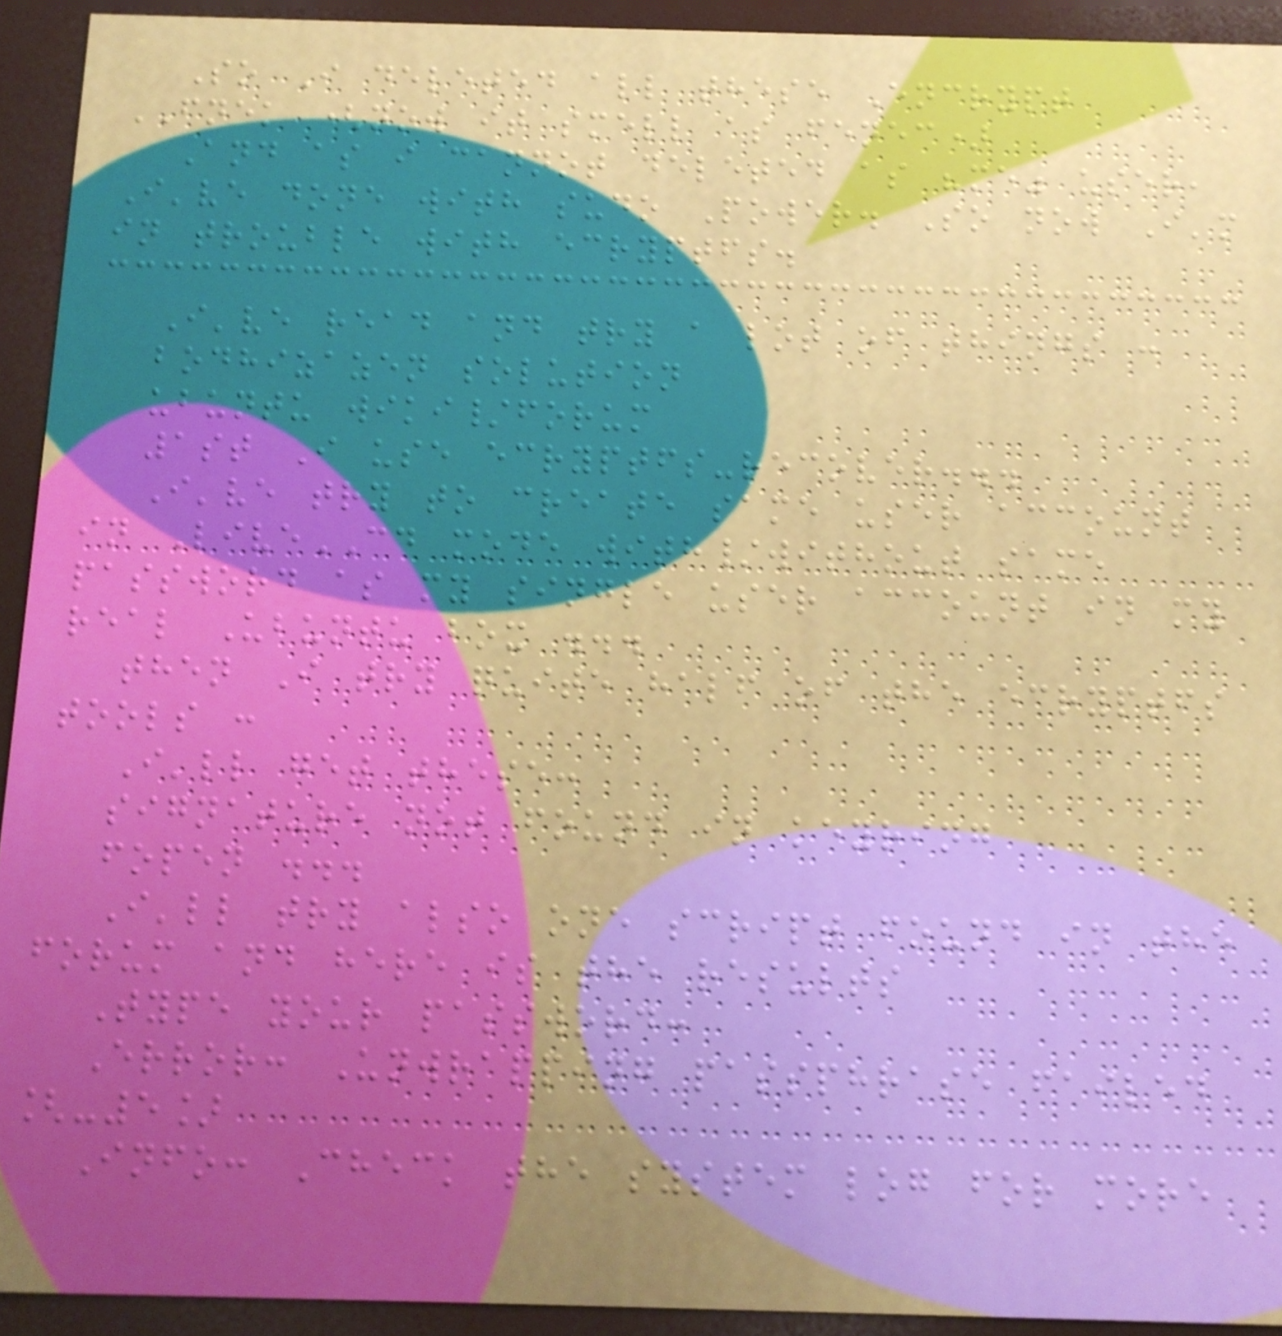So I deleted all these Encrypt
FNEK (now it smell as fenec)
And as i cannot deleted as "me" user,
I've done with sudo Power. So now I'm
in trouble with ecryptfs.
I've read and try a lot of things :
bodhizazen solution
ubuntu wiki/forum
1st I use ecryptfs-recover...
I've try to create same user account
in LiveCD mode with/without same
password as my single user account in my
real Ubuntu box ...
then I try quite half of the ecryptfs
tools :
I'll get these:
signature not found in keyring
fopen ...
I'll try also one script found in the
forum and here is the results
Type your password:
Error: Unwrapping passphrase failed
[-5]
Info: Check the system log for more
